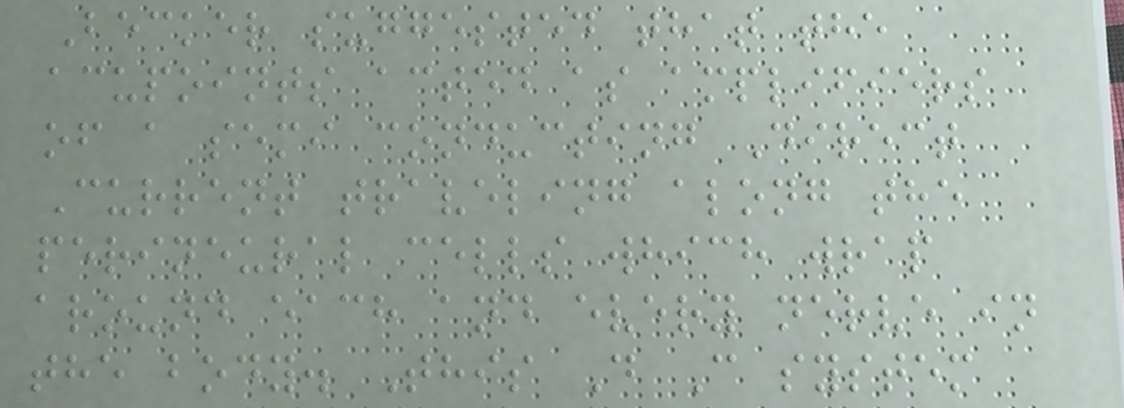Becker suggested that the
acupoints acted as amplifiers
of a semi conducting Direct
Current traveling along the
perineural cells which wrap
around each and every nerve in
the body. This D C system
